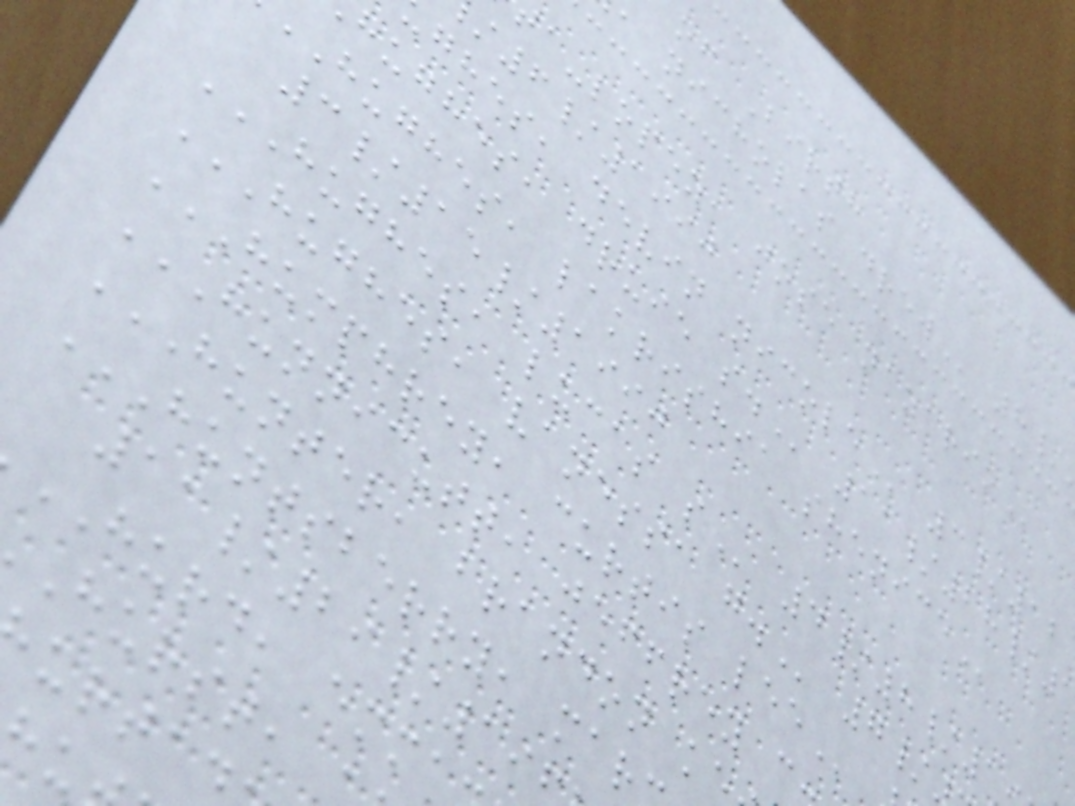of Birth
a-lopez, jose
6/1990
ghes, devin
hughes, druie
hughes, lakrishia
3/15/1990
HUGHES, LUCAS S 4/8/1
HUGHES, VANESSA G. 7/
HUMPHREY, CURTIS LEE
11/29/19
